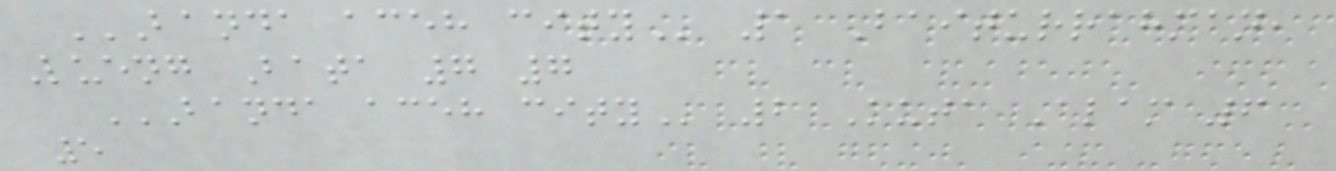BANDA ACEH CITY 1 Baiturrahman,
Lueng Bata 7 7
BANDA ACEH CITY 2 Kuta Alam 6
5
